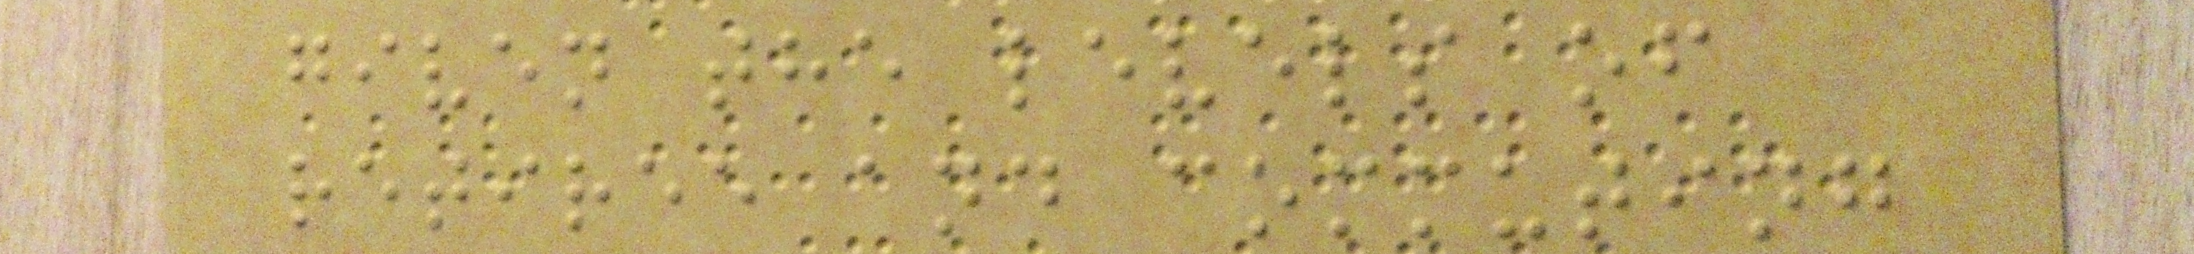given the levels of
retiree and commuting
